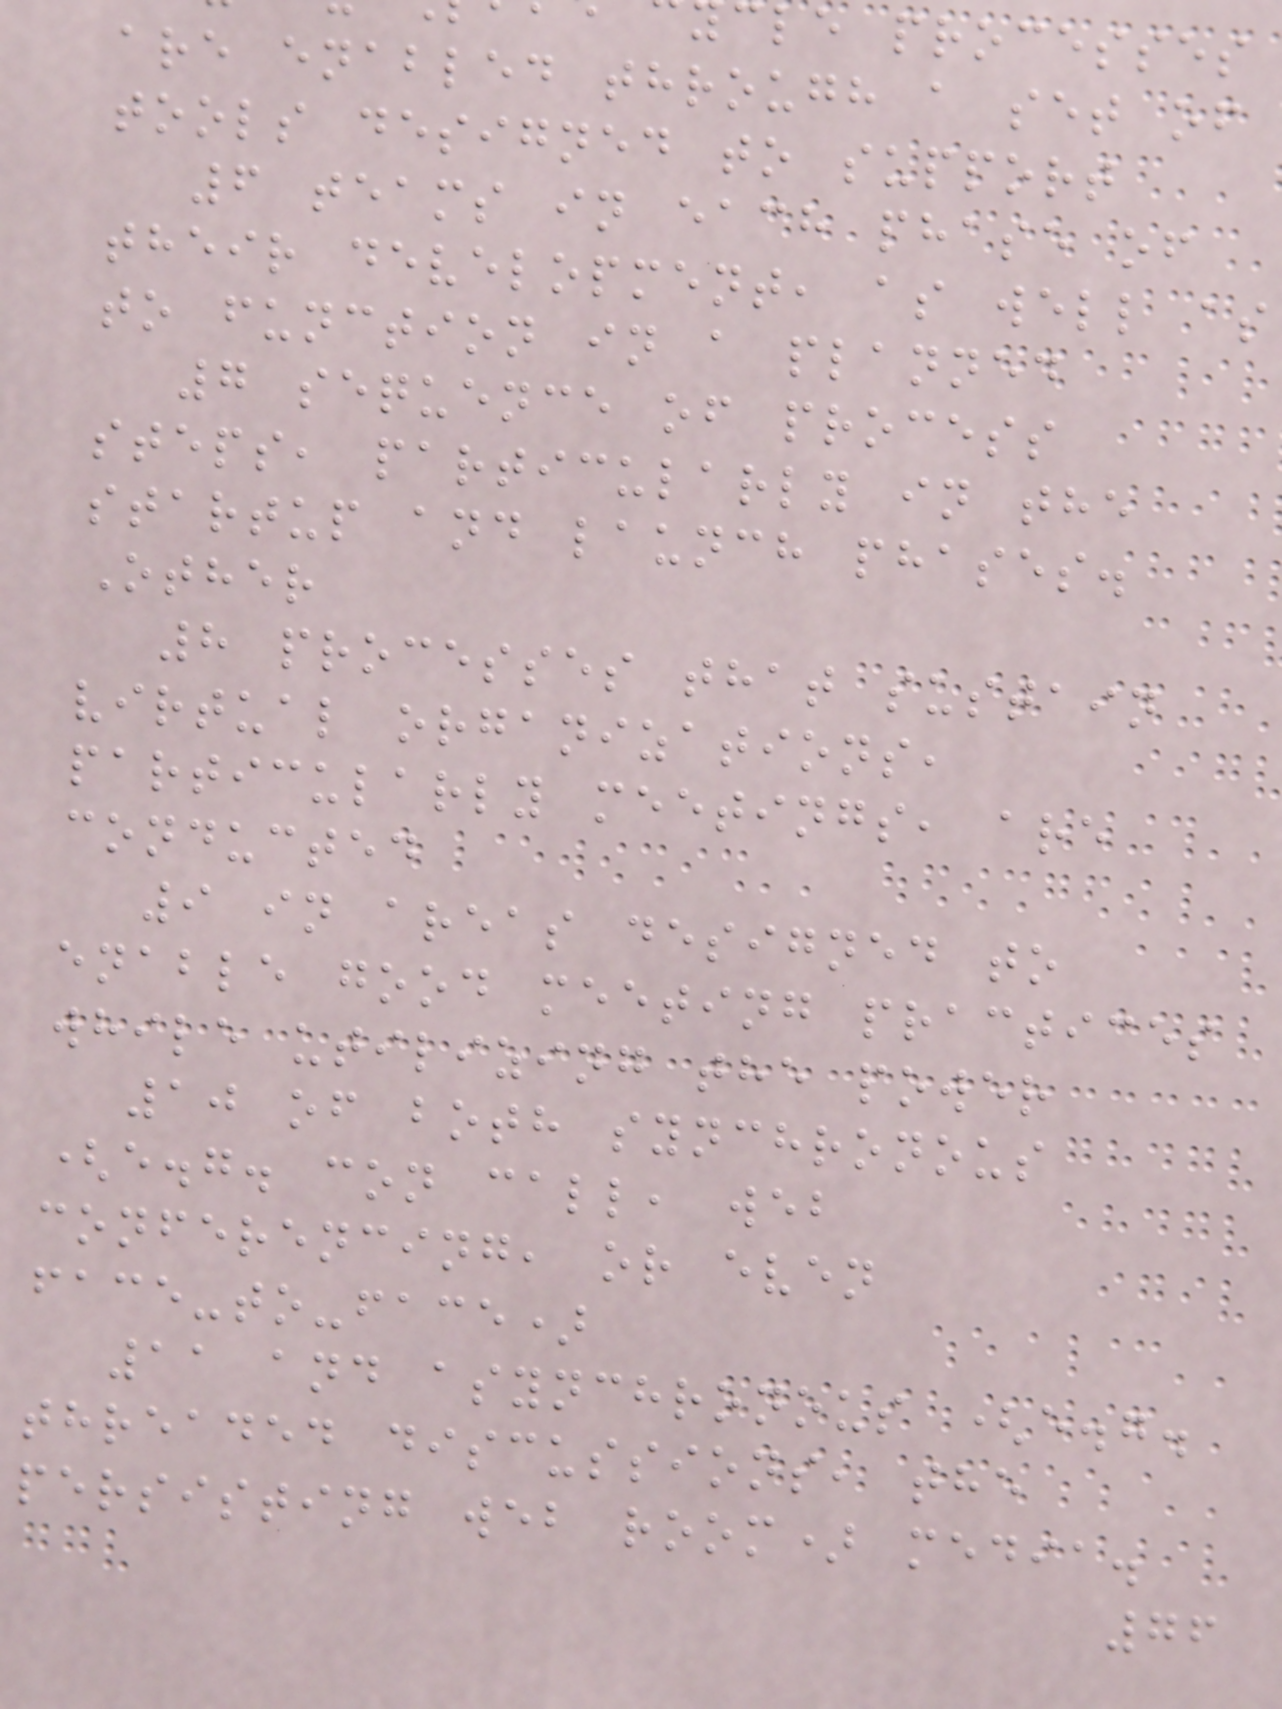le processes
are enabled through a set of
tools designed to support
6 teams in each phase of
their development, as well as
to function in a planned
7 sequence of process
steps, particularly in the
startup and launch phases.
Other
8 processes that sustain
virtual organizations,
particularly meetings, are
conducted
9 in areas designed to
enable good meeting practices
while utilizing the power
10 of both synchronous
(e.g. con call, web
conferencing, or even
face-to-face)
11 and asynchronous (e.g.
threaded discussions, the
persisting web room) media.
76
